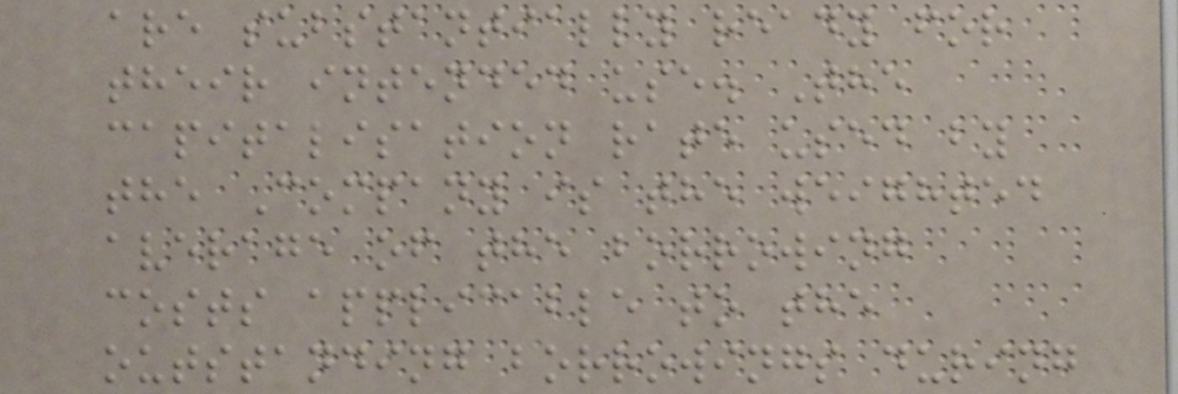are substantially ready for
their intended use. The
capitalisation rate used by
the Company is the weighted
average of the borrowing
costs applicable to the
outstanding borrowings during
